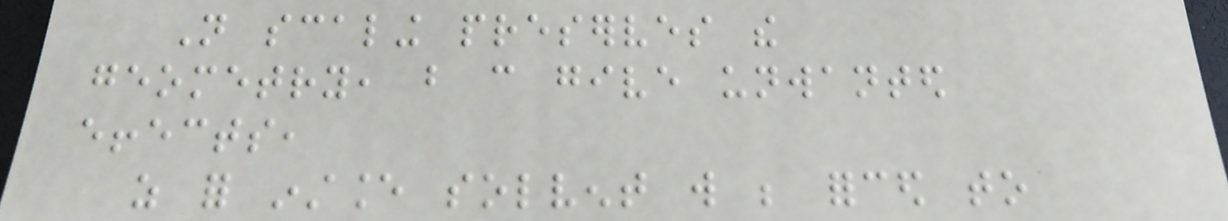Not scaling preserves the
geometry, but can give unwanted
effects,
as for instance solvent will be forced to
